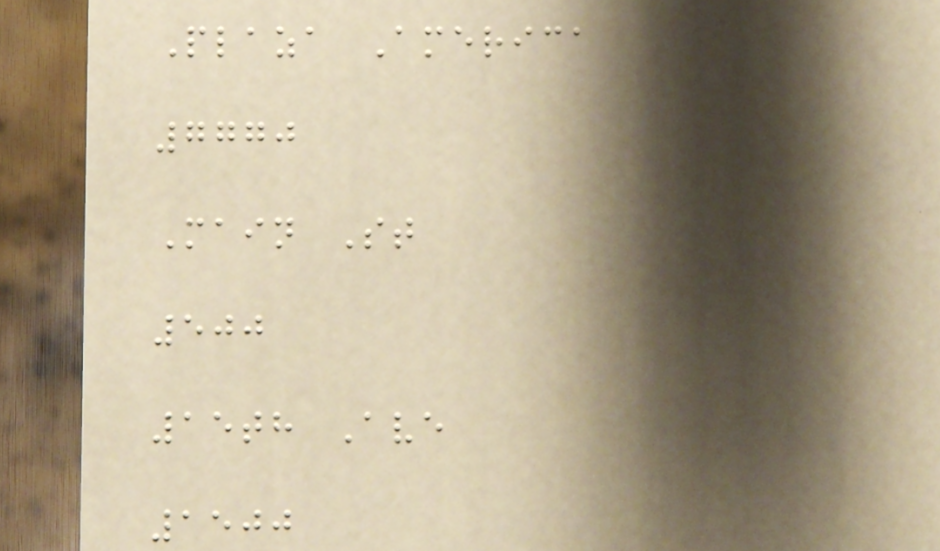Plaza America
7770
Main St
500
15th Ave
1500
